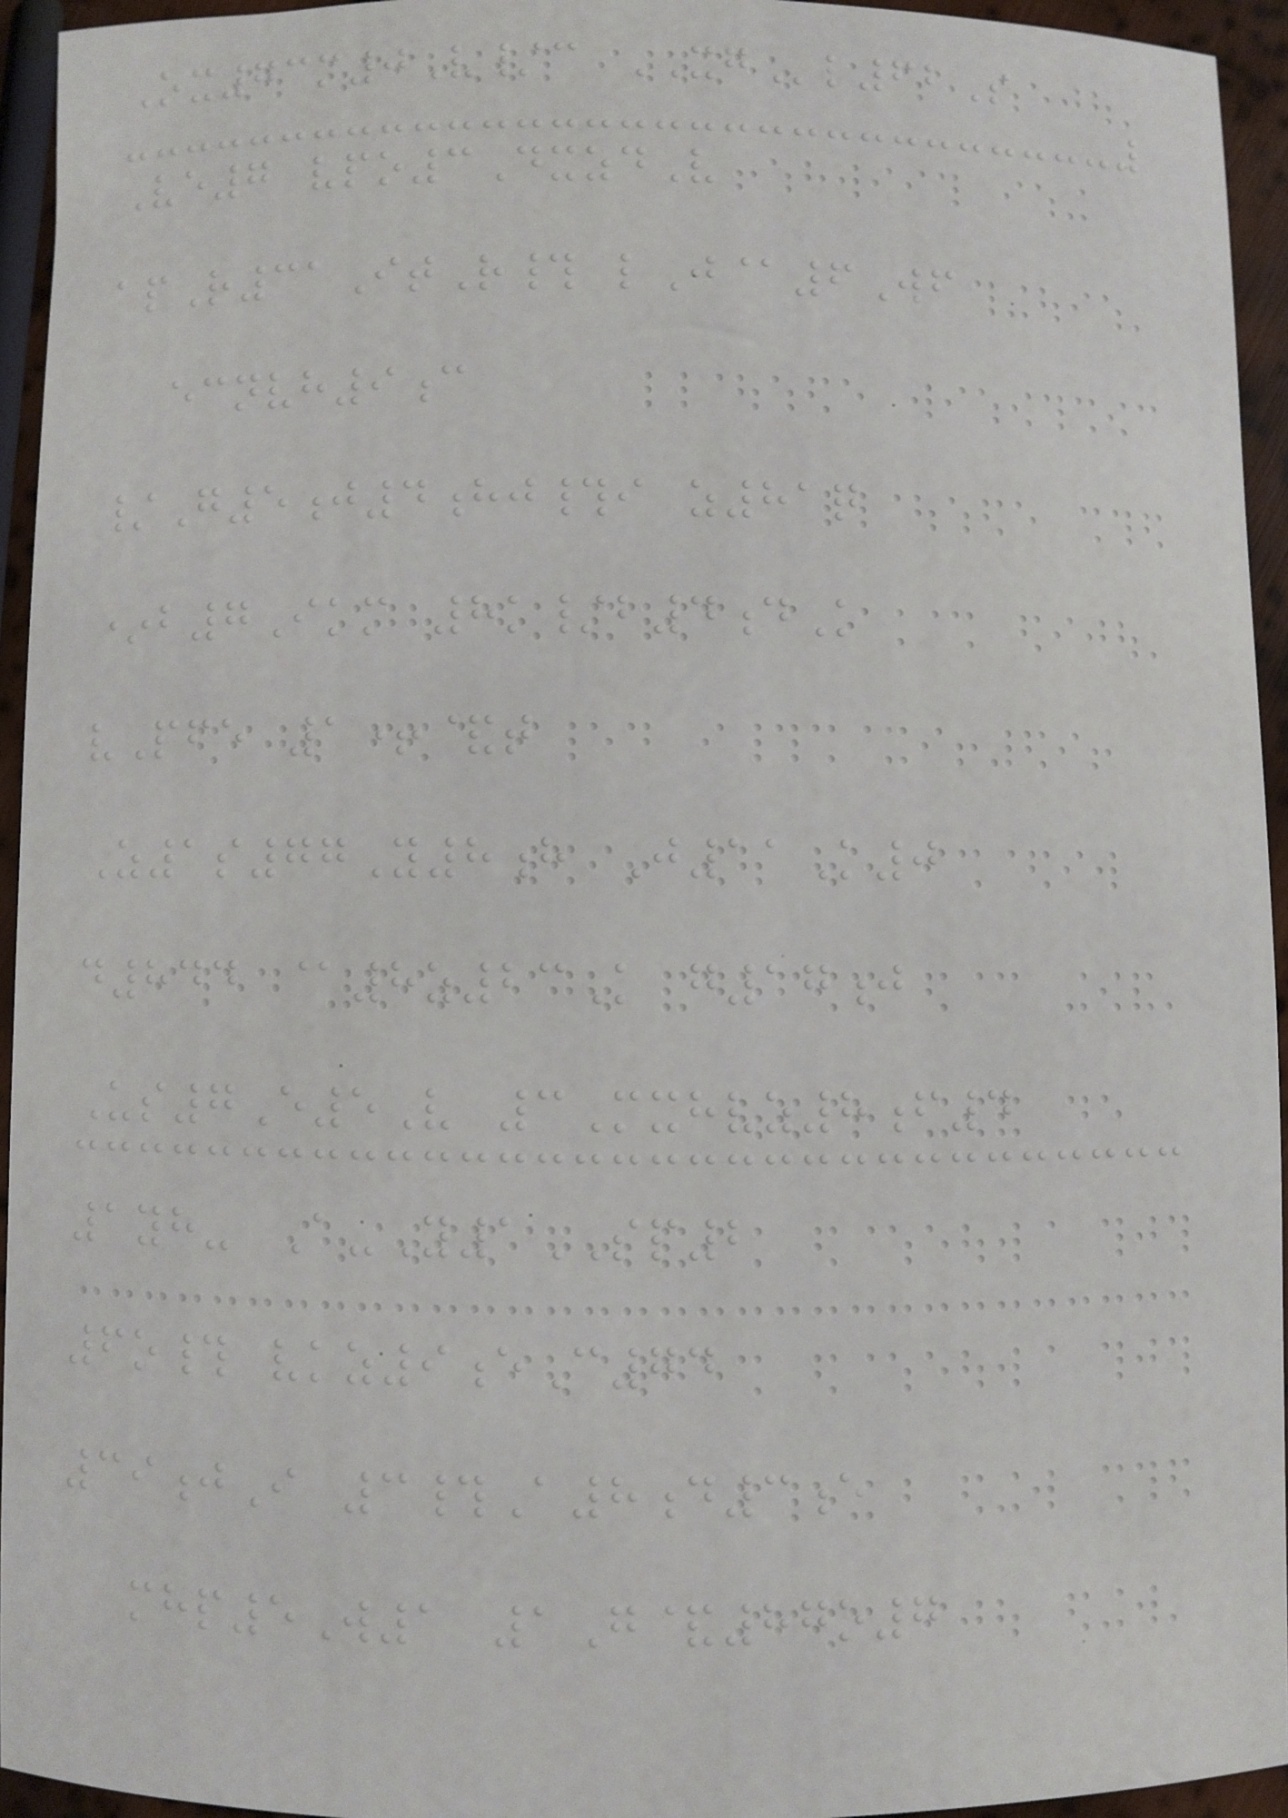Ox73m0V/c XGl62S
Ve7 vpo3DxzdV
apR31ItR# lJ@6Wf
ecnvh9c
/G5j4hj#i z81q
*b7Ikm 8k/b4dK
vPfe 1+&t
Z1s77Y8h J11K0
d844 @8z23K g17j
Us7E5V 3Mxhvz8f4
1yh- A-Y1SP2
6o# vkz9eC74
39jI 3#A8d3e
mhp5W1 1G&87o7
